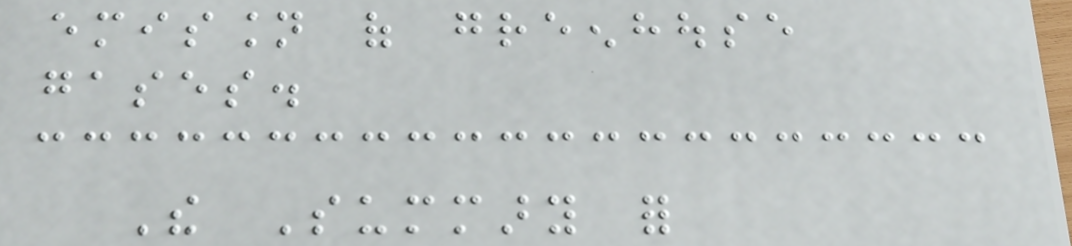emission of greenhouse
gases.
The Summary for
